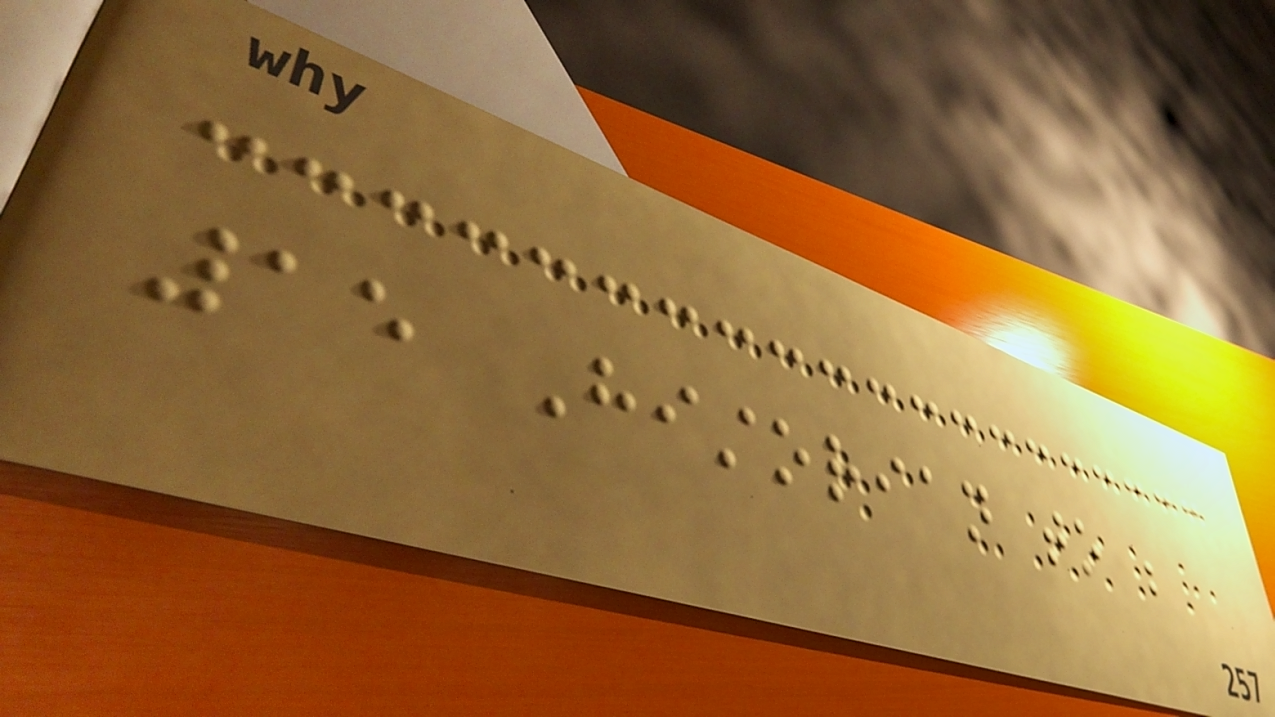15 Historian to be
